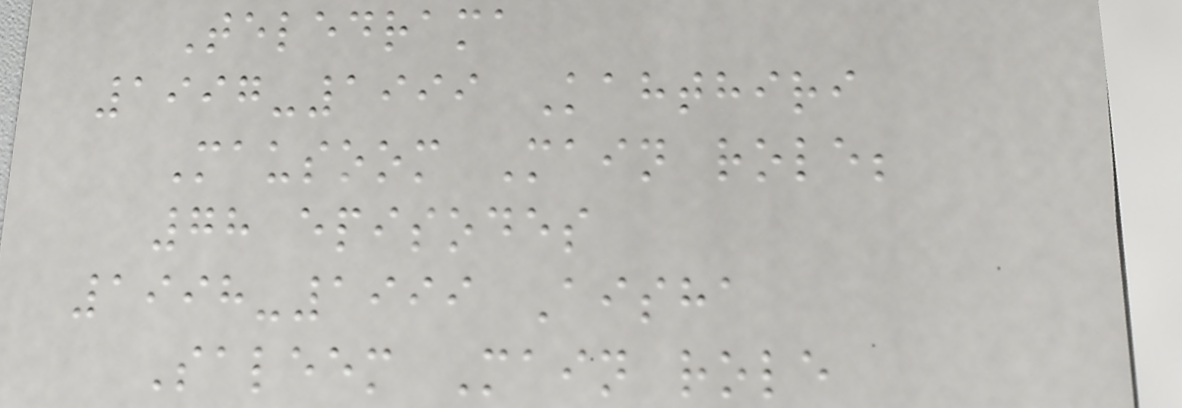Teledrama
1997-1999 Kahthiri
Mausoom Main role;
78 episodes
1998-1999 Aisha
Saleem Main role
